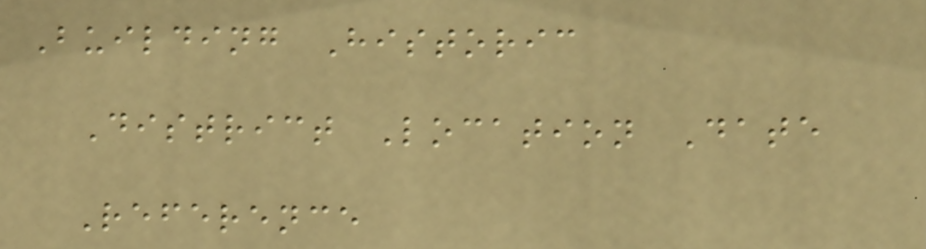Building Historic
District Location Date
Reference
